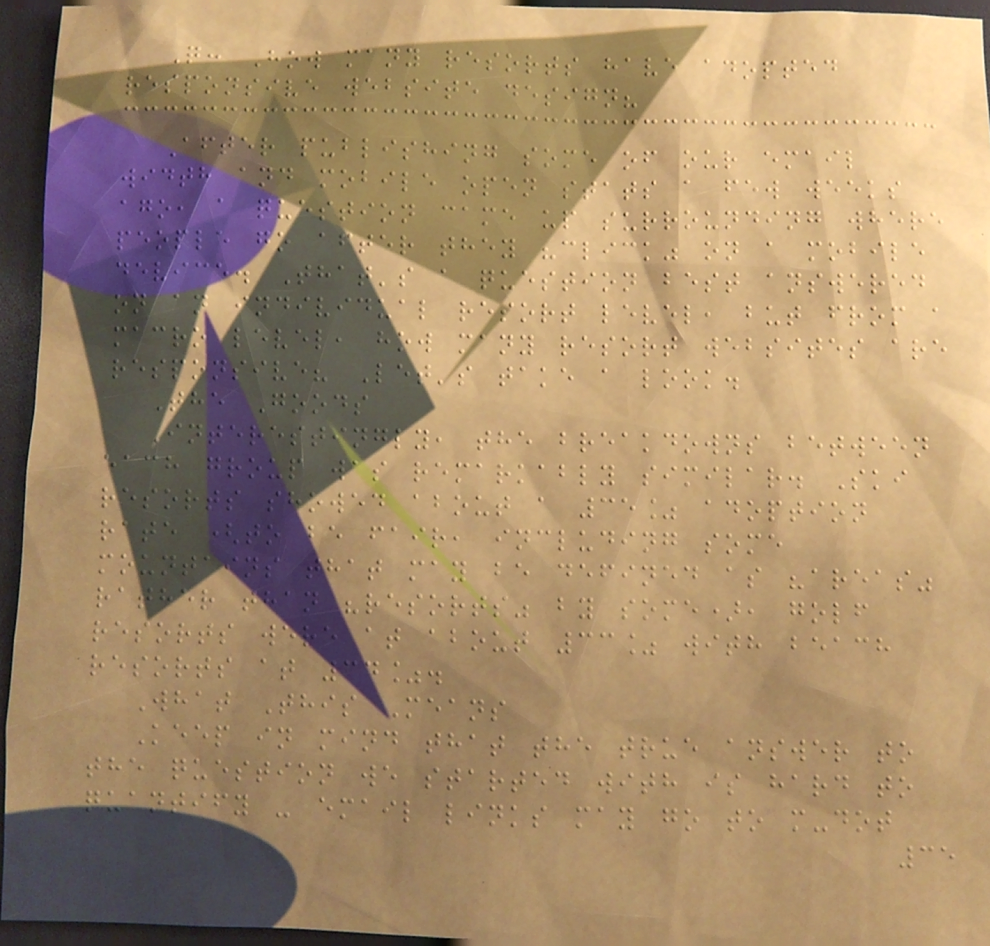Q: How many resorts have adopted
responsive website design?
After publishing some of our email
width and mobile open stats a few weeks
ago, a question came up surrounding where
people go after they "click" on a mobile
device. That's a question best answered
on an individual resort level, but from a
macro level, how many resort websites are
responsive? Let's take a look.
The Goods
Interestingly, the breakdowns between
each group was remarkably similar. Ski
resorts showed about a 35% adoption
rate (to be fair, including some
mountains that may be defined as "areas"
rather than "resorts" by some), golf
resorts were at about 33% with beach
resorts at 34%.
What This Means
Keep in mind that the true answer to
the question we started with is hard to
quantify - email links may go to m-dot
35
